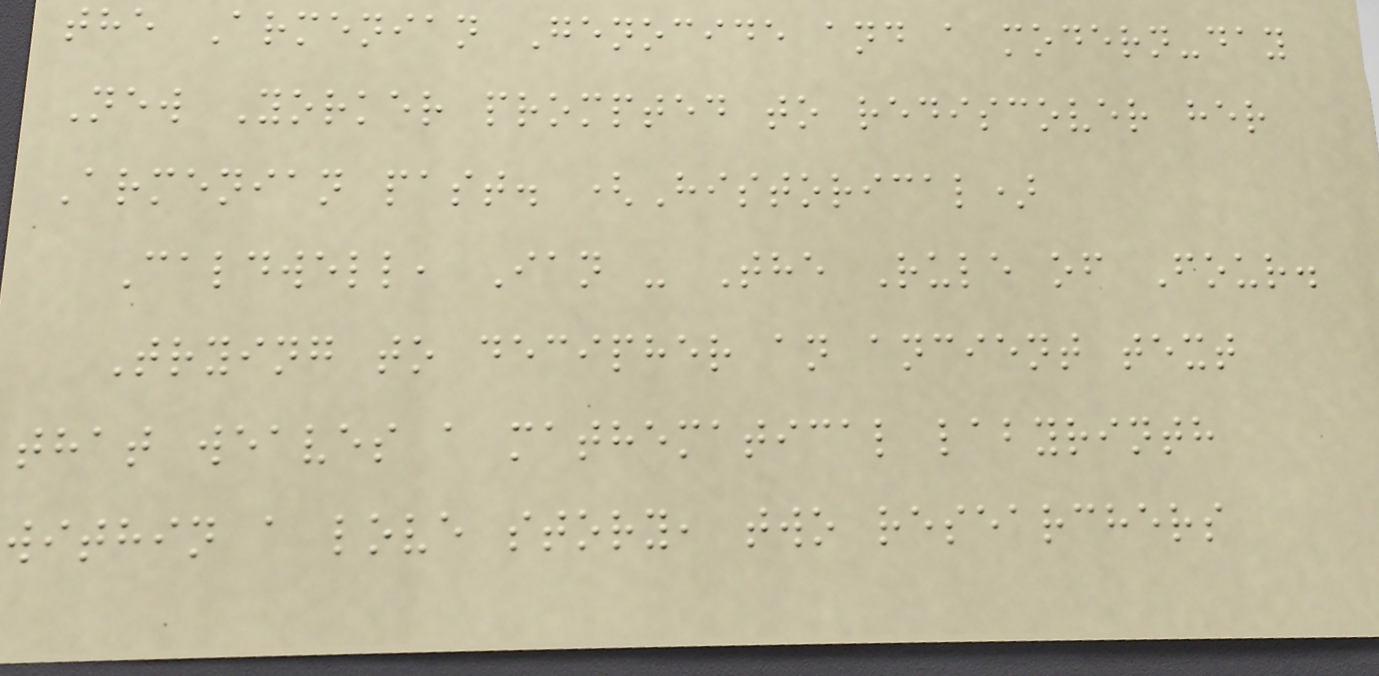the Armenian Genocide and a modern-day
New Yorker prompted to rediscover her
Armenian past. (Historical)
Caldwell, Ian - The Rule of Four.
Trying to decipher an ancient text
that weaves a mathematical labyrinth
within a love story, two researchers
